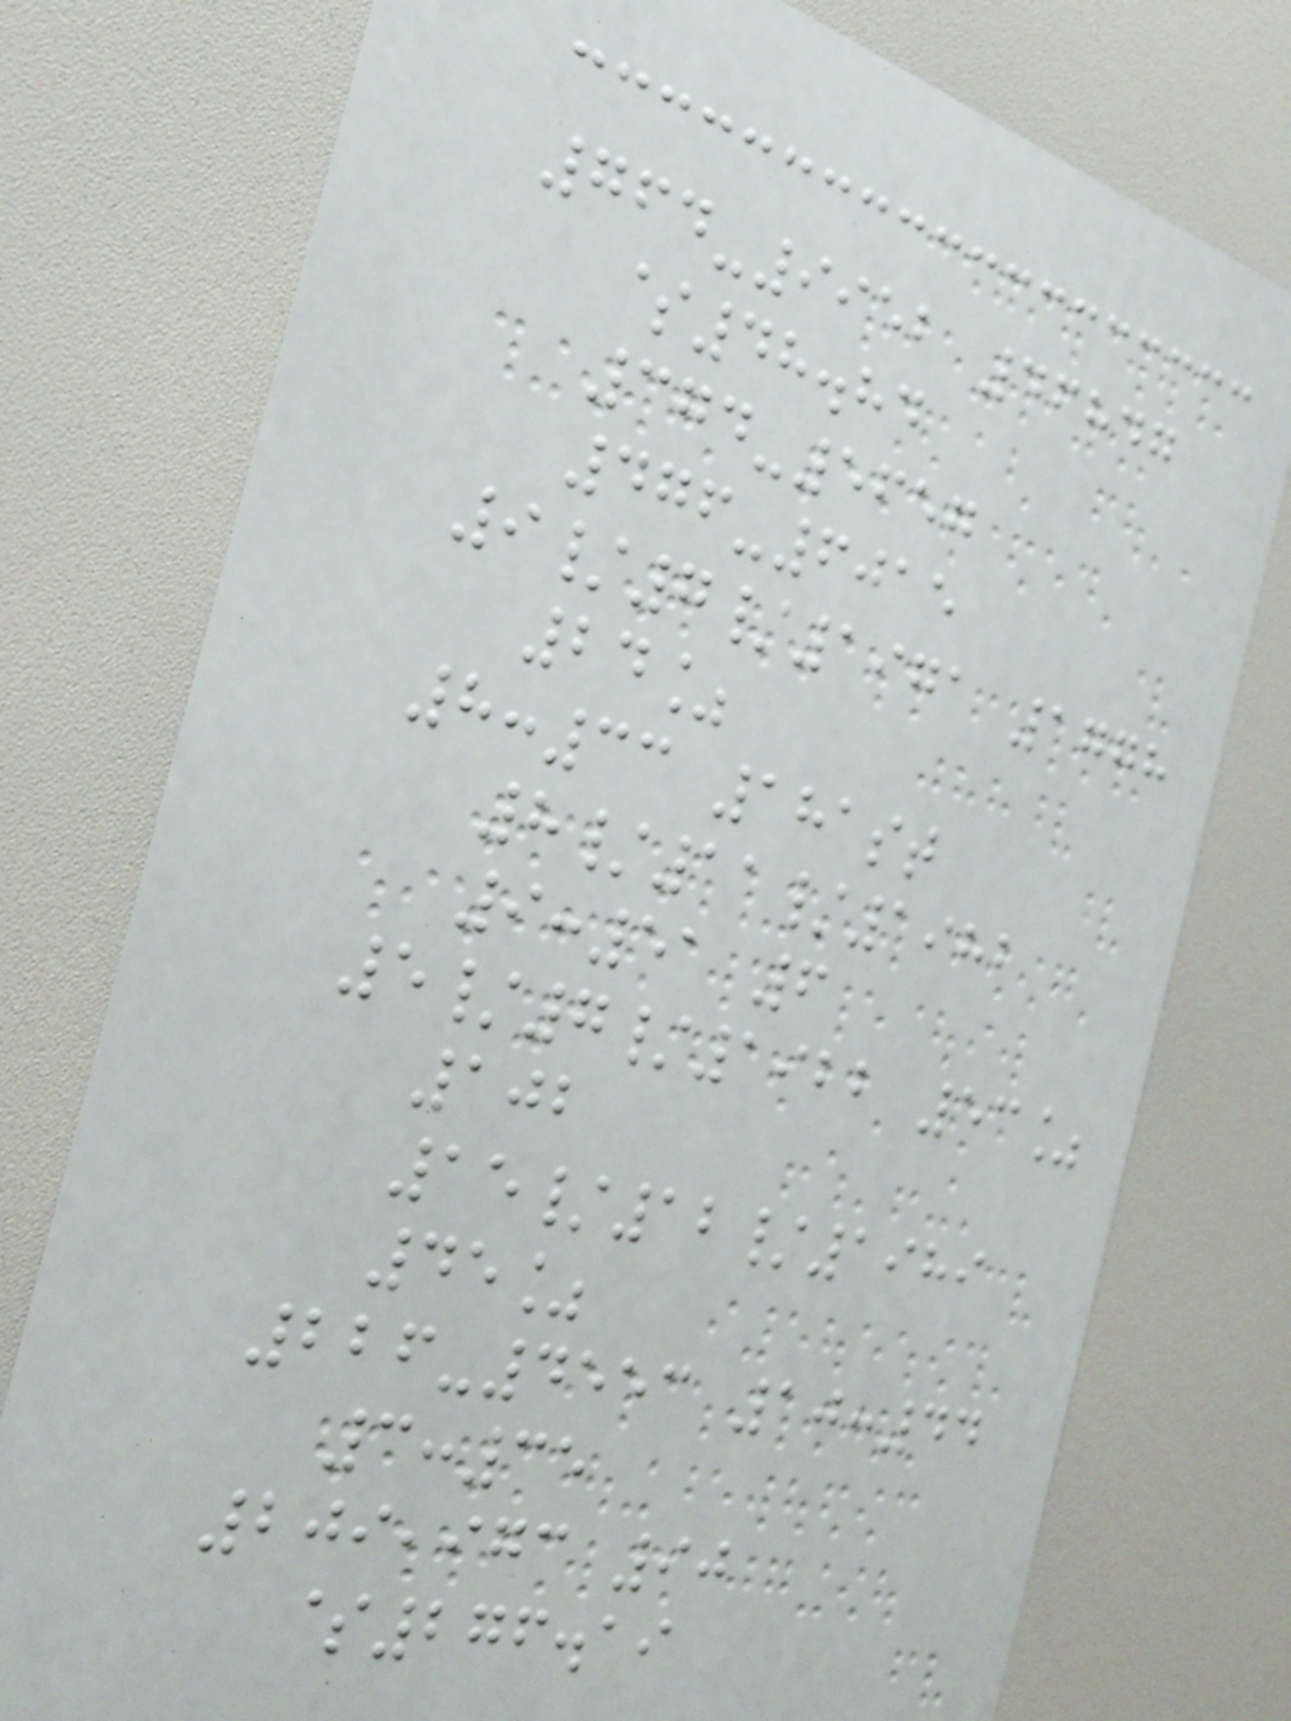764-9952 46847
$48.84
374-5657
476-6015
9/7/1971 1778
24%
8:33 181st
8/11/1982
9:51 6
5/7/1922 53%
102
15/12/1989
45%
226-4553 10:44
3:35
209,973 90
$276.19
